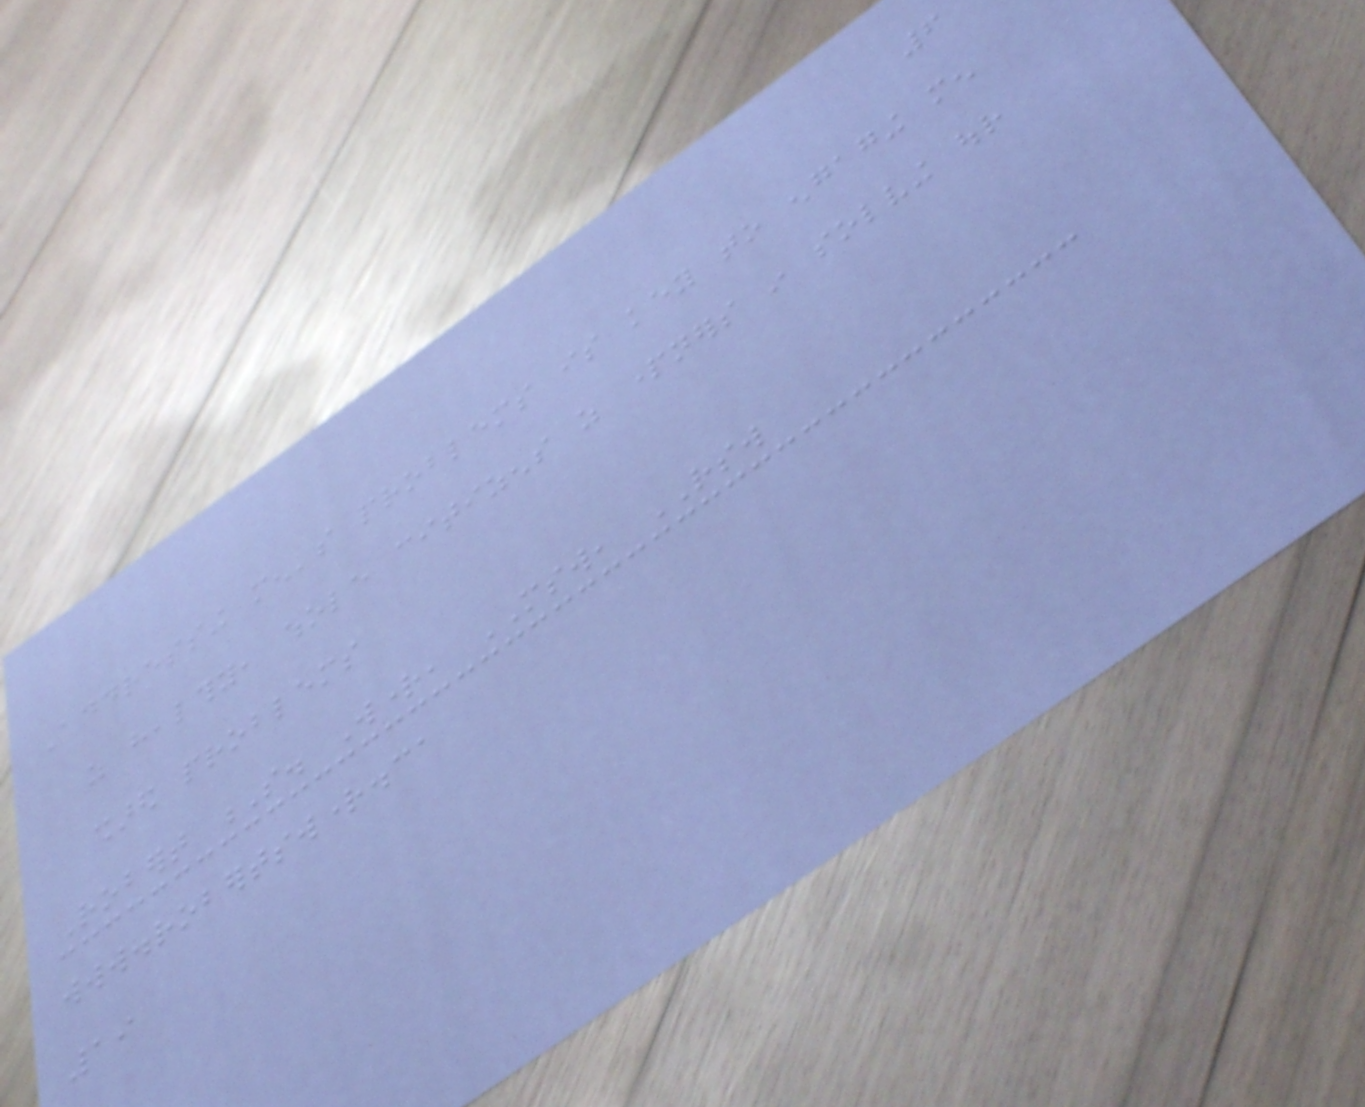6
Addressing men's problems is key to engaging men
as healthy, whole citizens as partners in solving our
shared problems
Robert S. Wright, MSW, RSW
www.robertswright.ca
19
